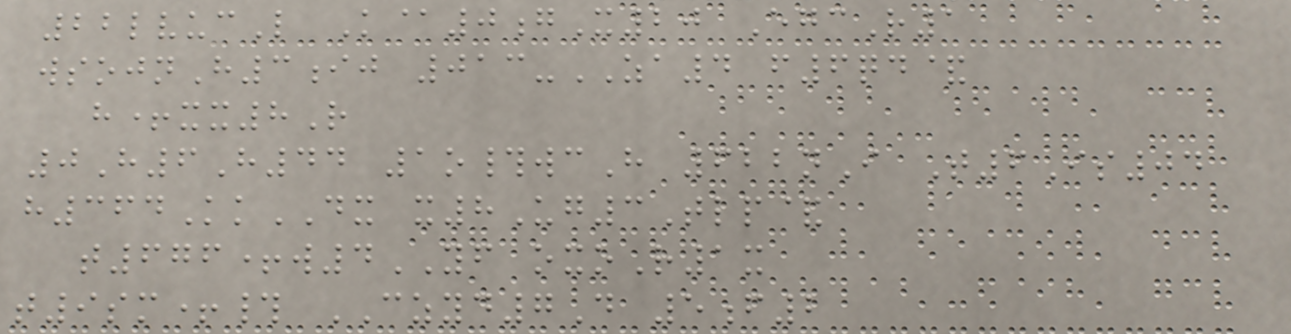22lvucL K@0gX20 EgcR1
wsojnH3ij 013-ZA4 f6qd&
h+xx8R
0H6H44 1o#wcH 622nI T6Is04
h364KkDX x8Ug3Tlp&
t676+w4YF oxoR1x
t9sm+# CZYD7D 5f2
